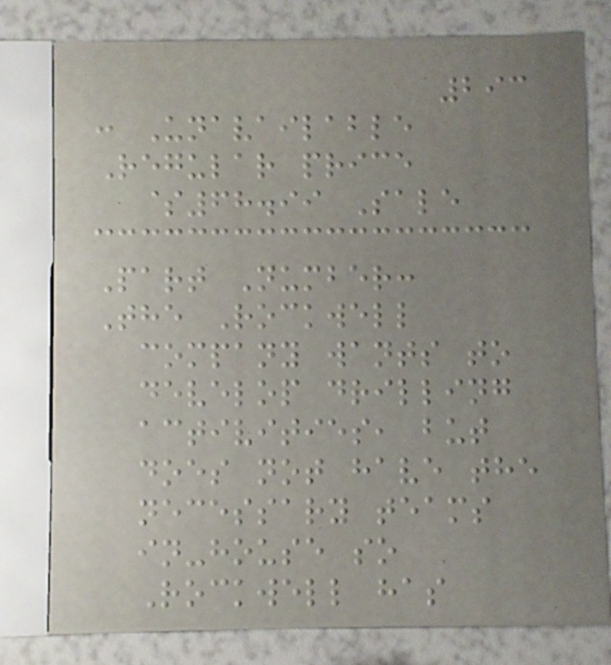293
: Unavailable
Regular price
$68.99 Sale
Part Number:
The Rockwell
company wants to
develop drilling
activities, but
does not have the
necessary teams
in-house so
Rockwell has
